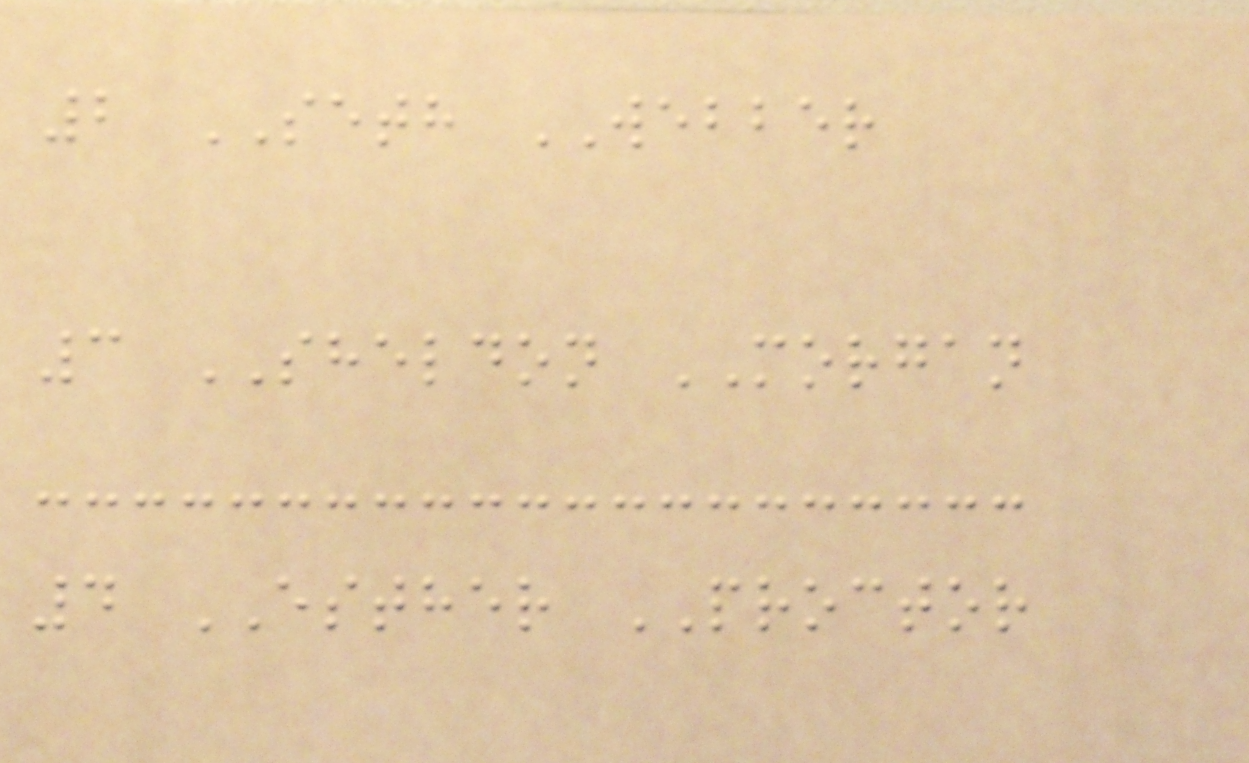2 SETH WEBBER
3 SHELDON MORGAN
4 ESTHER PROCTOR
